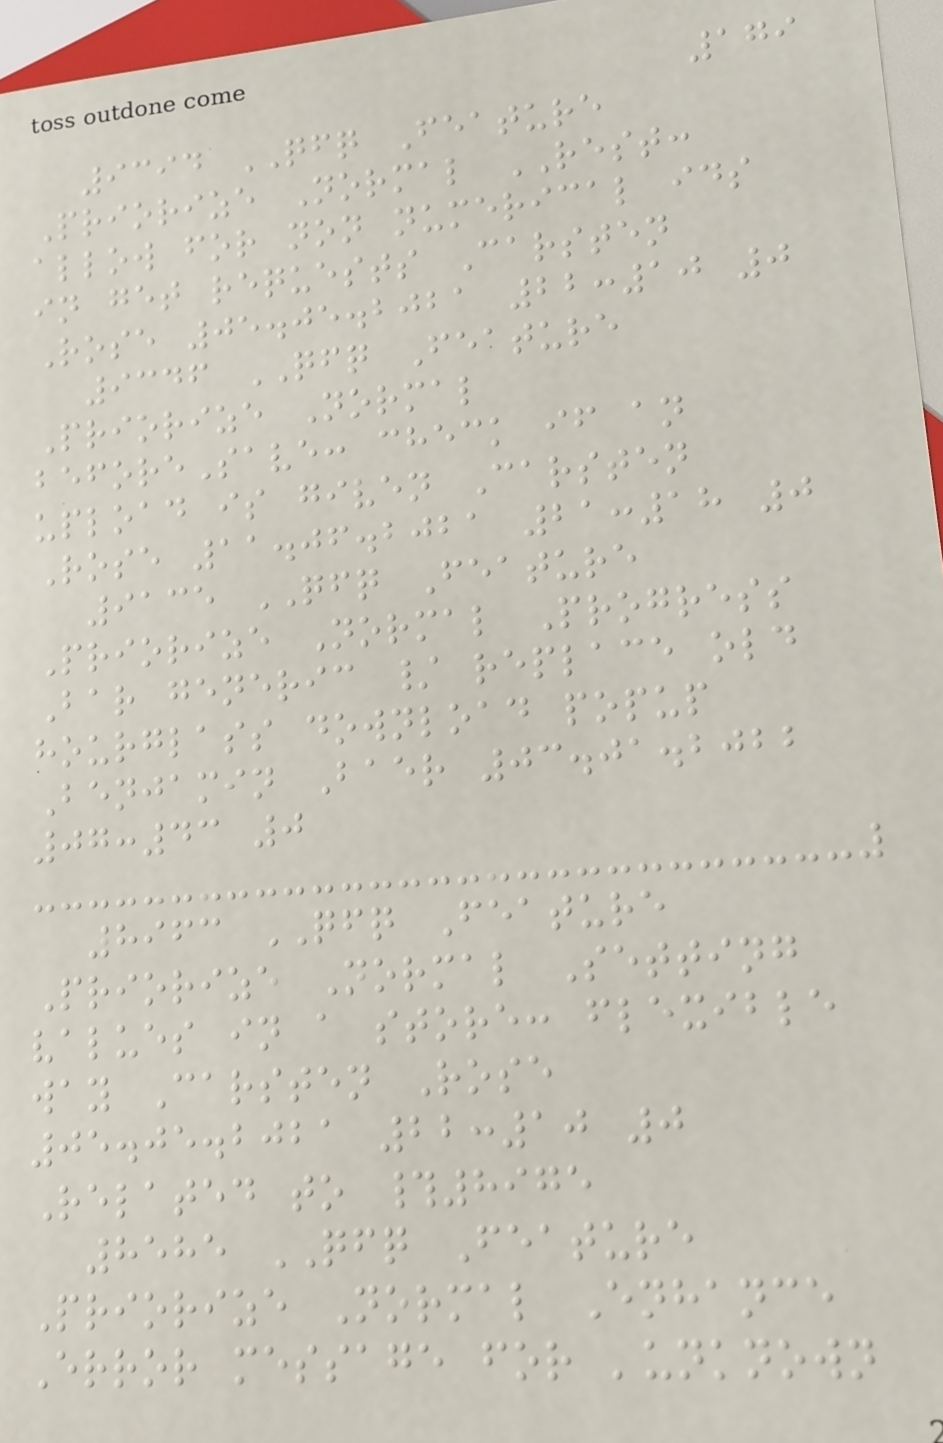179
9394 QFQ Feature
Priorize Normal REST:
allow for non numerical ids
in get requests Carsten
Rose 05.05.2021 22:10 0
9346 QFQ Feature
Priorize Normal
beforeSave: check if an
upload is given Carsten
Rose 11.06.2021 21:18 0
9135 QFQ Feature
Priorize Normal Progress
Bar generic / replace old
hourglass download popup
Benjamin Baer 03.01.2022
07:43 0
8963 QFQ Feature
Priorize Normal Setting
values in a store: flexible
way Carsten Rose
05.05.2021 22:10 0
Related to #8975
8585 QFQ Feature
Priorize Normal Enhance
Error message for 'unknown
